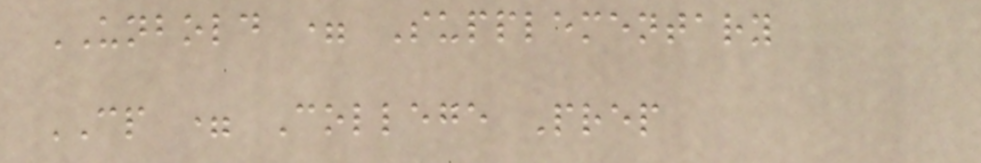UNBOLD = Supplementary
CP = College Prep
